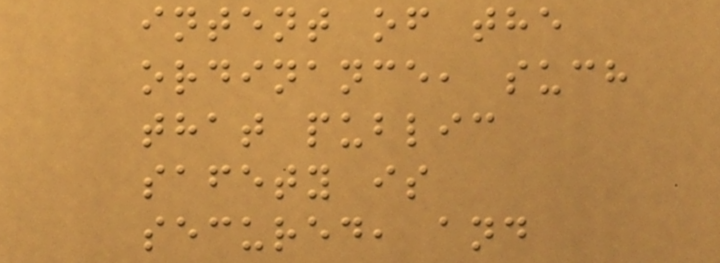intent of the
ordinance, such
that public
safety is
secured, and
